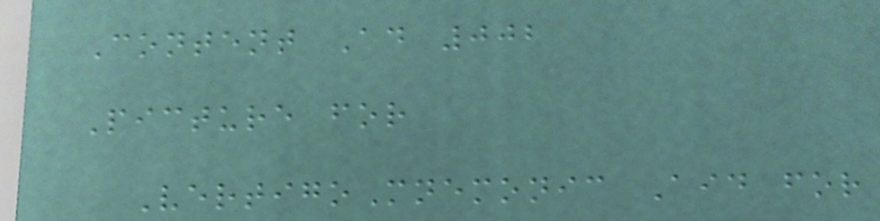Content Ad 002
Picture for
VertigoMnemonic Aid for
